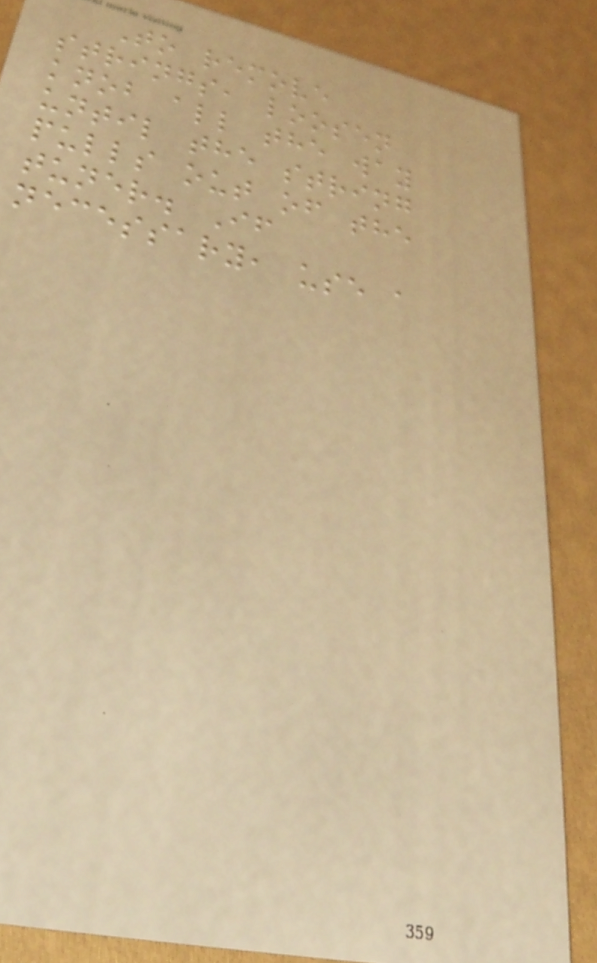To remove
strings, loosen
knob all the way
until the string
pulls out of the
tuner. If
necessary, use a
